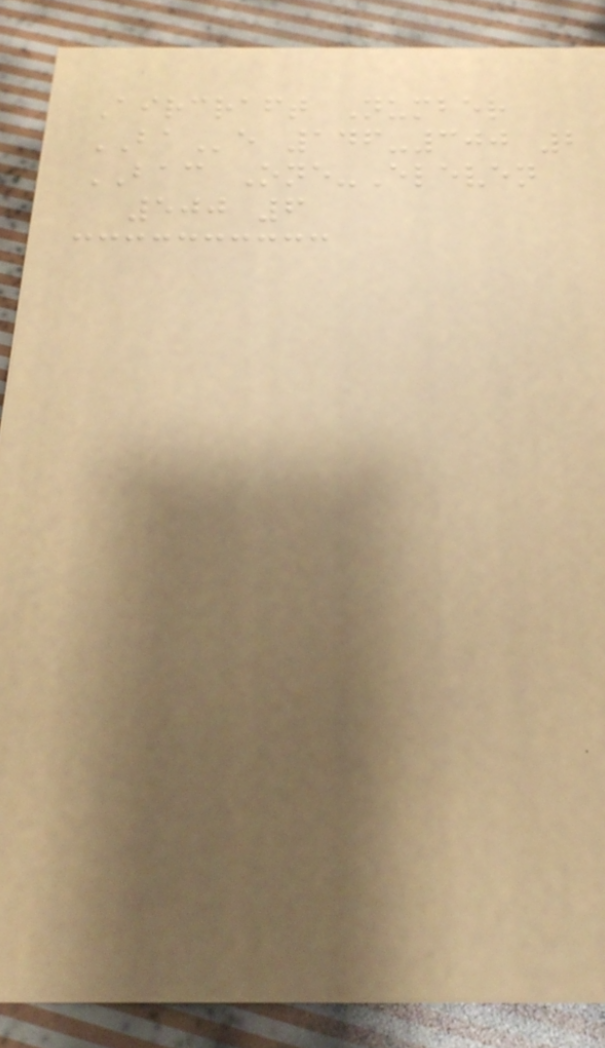Aircraft Number
BAe 146-300 2
BAC One-Eleven
500 6
